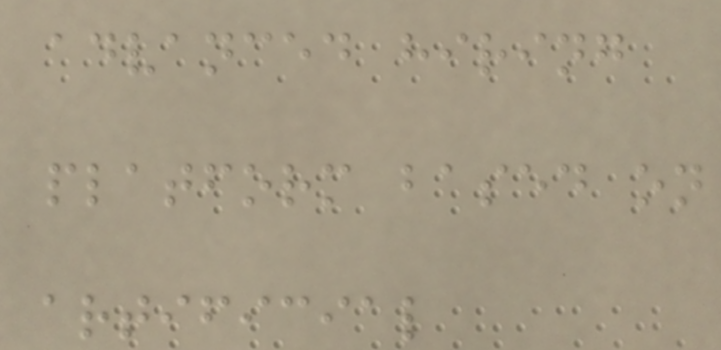advanced hiring
platform based on
artificial
